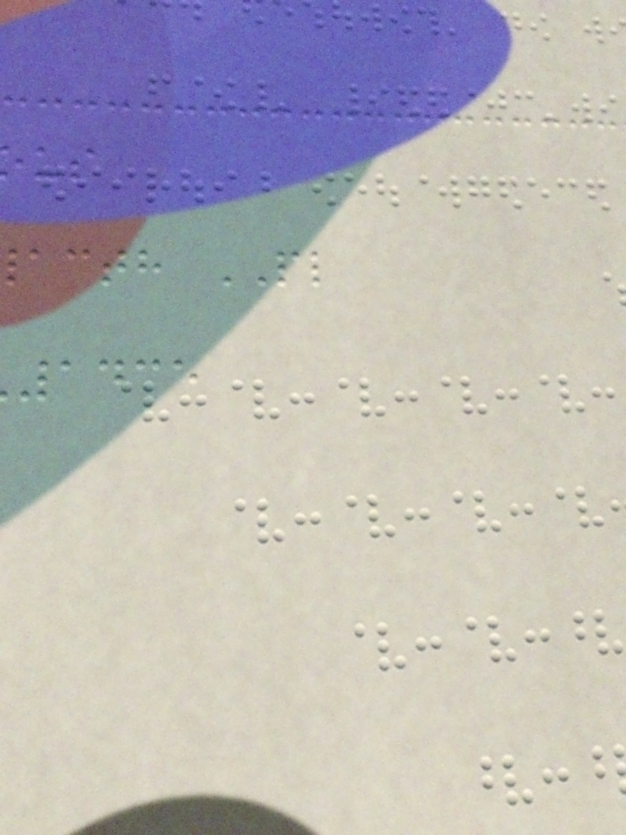acth PL
1435
